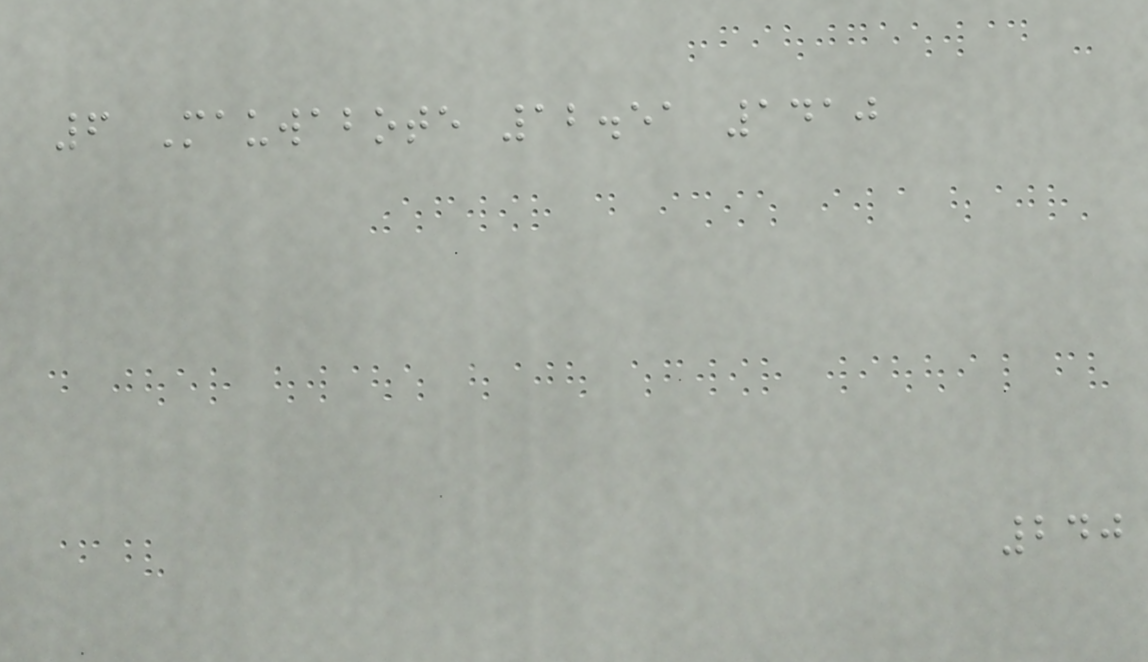6 Mauwabote 12.51 1410
240
